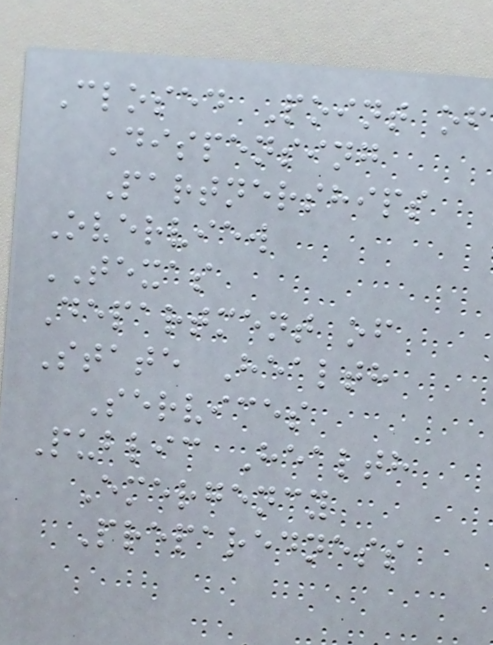Closed Point of
Dispensing
Partnerships
Overview
TEXAS
Department of
State Health
Services
Public Health
Emergency
Preparedness
